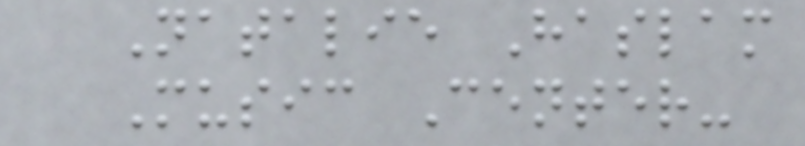Natalie Haslam
Music Center-
